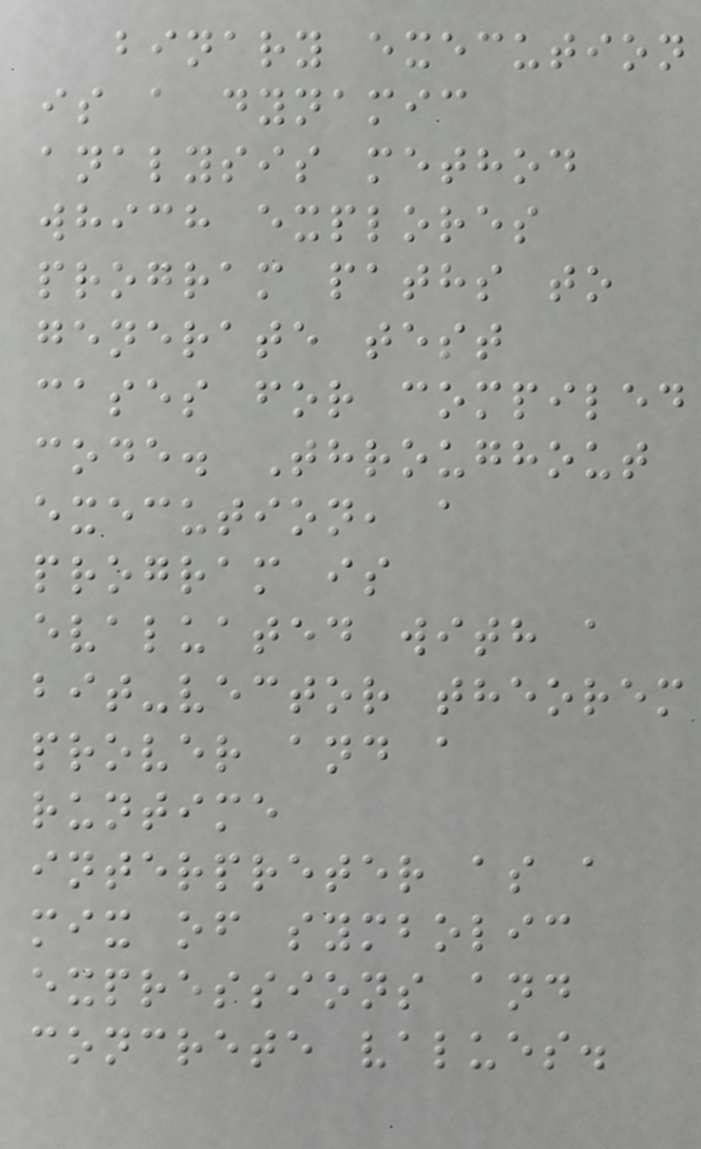binary execution
is a dynamic
analysis method
which explores
program paths to
generate test
cases for compiled
code. Throughout
execution, a
program is
evaluated with a
bit-vector theorem
prover and a
runtime
interpreter as a
mix of symbolic
expressions and
concrete values.
